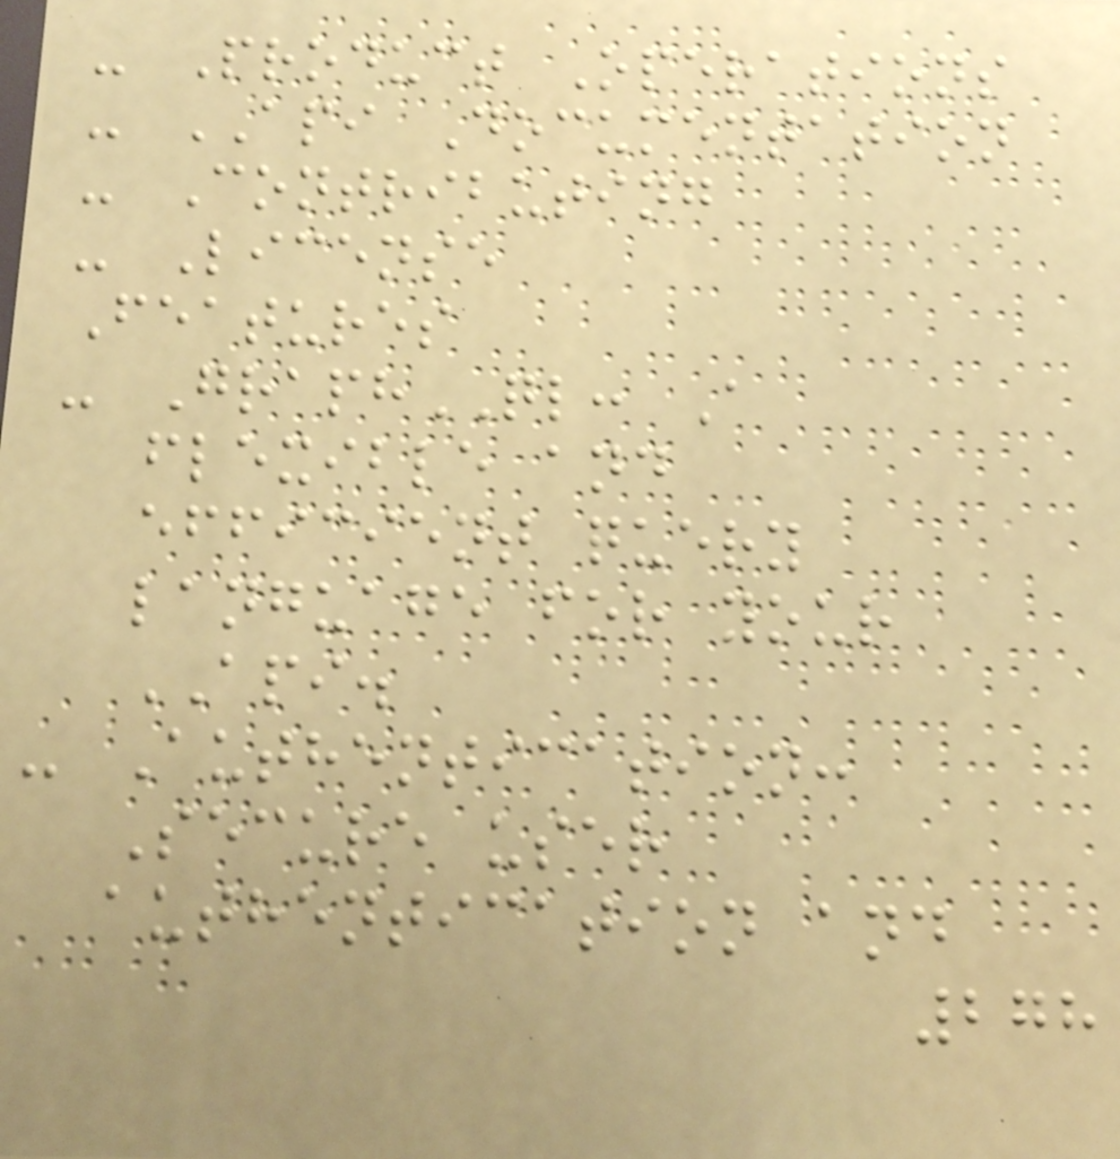- Product Operations
- API Documentation
- Contributing
- License
Features
- GraphQL: A
flexible and
efficient query
language for your
API.
- Authentication:
Secure user
authentication and
278
